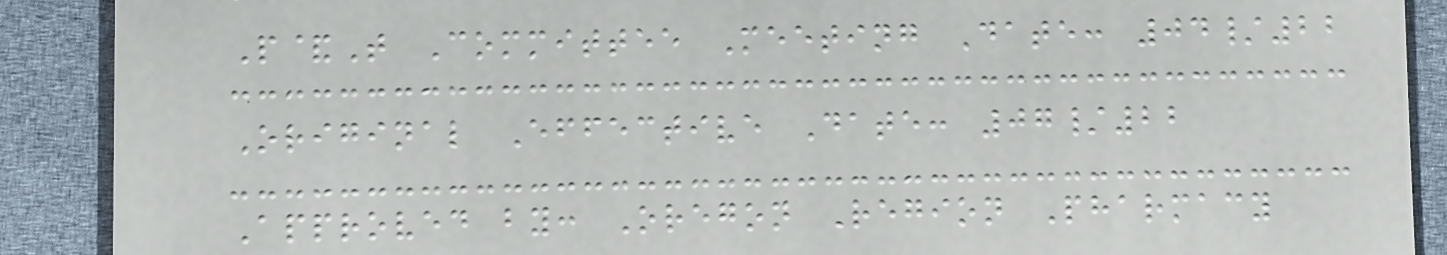P&T Committee Meeting Date: 04/22
Original Effective Date: 07/22
Approved by: Oregon Region Pharmacy
